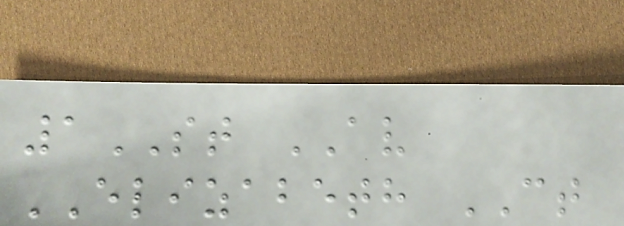1ST AV
ELIZABETH CT
